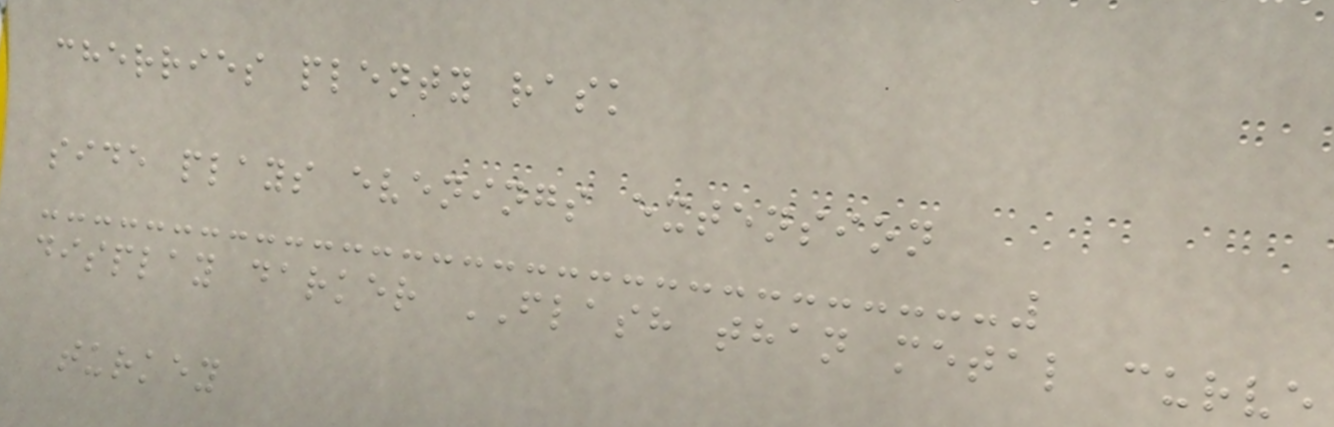cherries plenty rask
side plays evenings extension
display darker FLASH than metal curve
turkey
